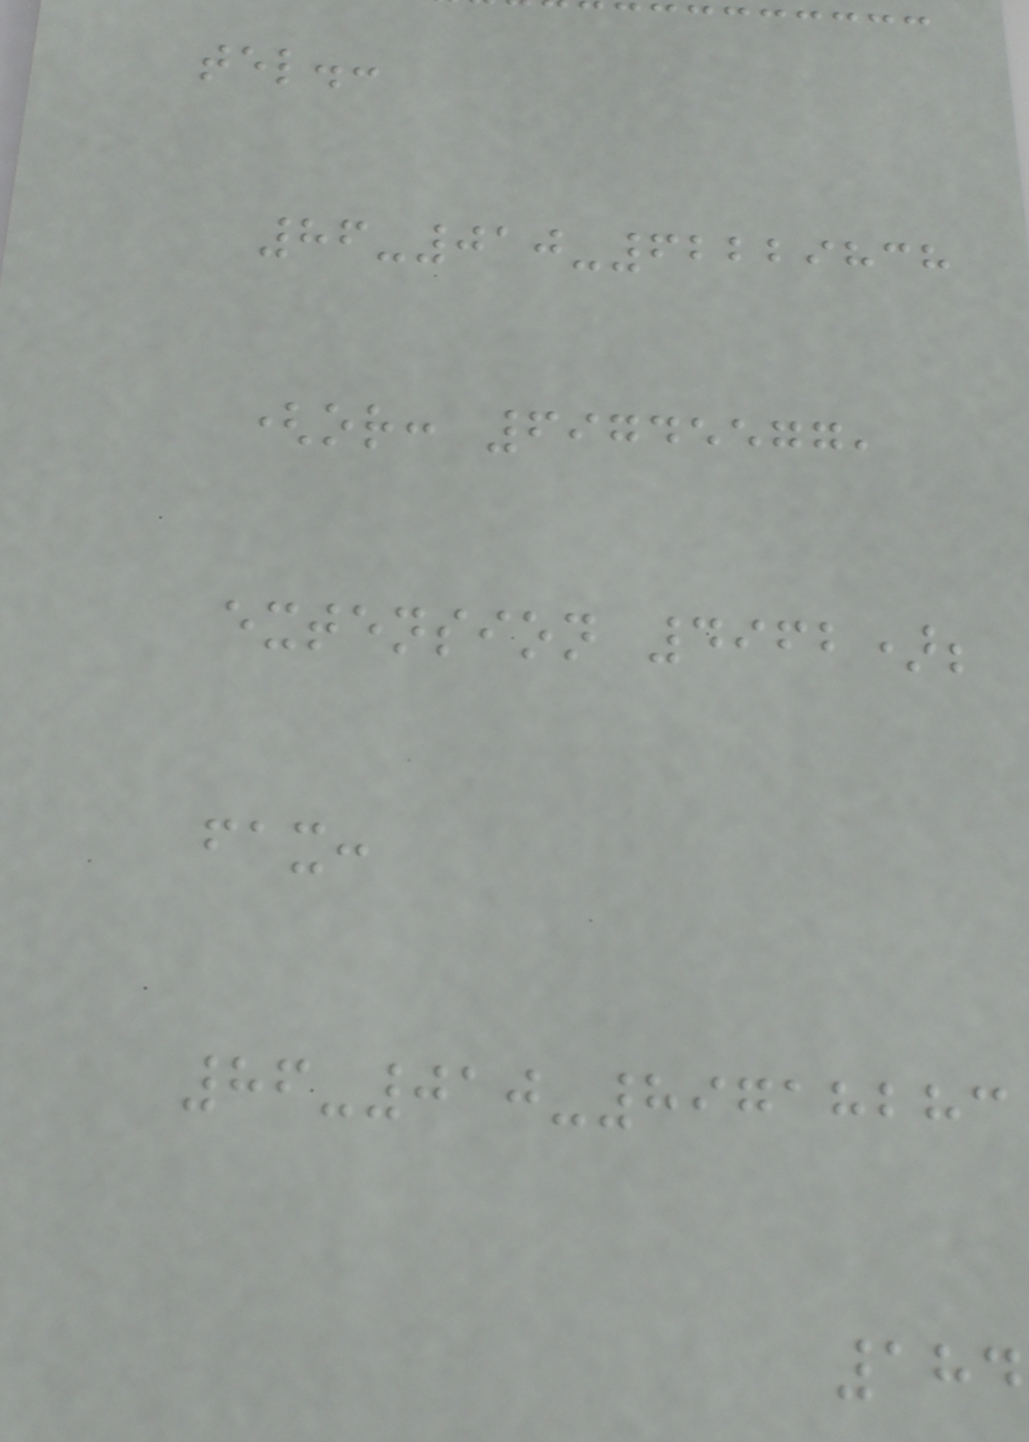tel.:
86-010-62229838
(or: 69745577,
extension 4962);
fax:
86-010-89718283
184
